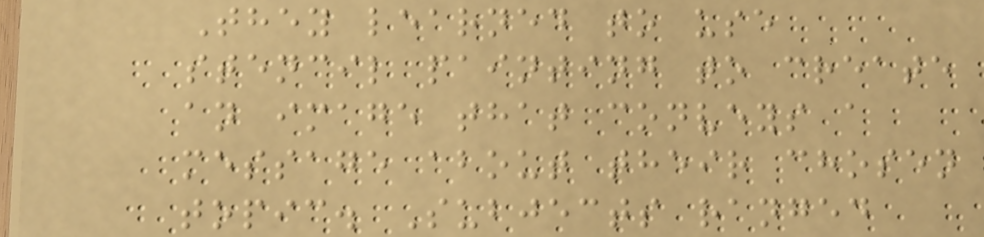They learned to use
stencil painting to create
an image that conveys a
message about their chosen
topic. Subjects ranged
